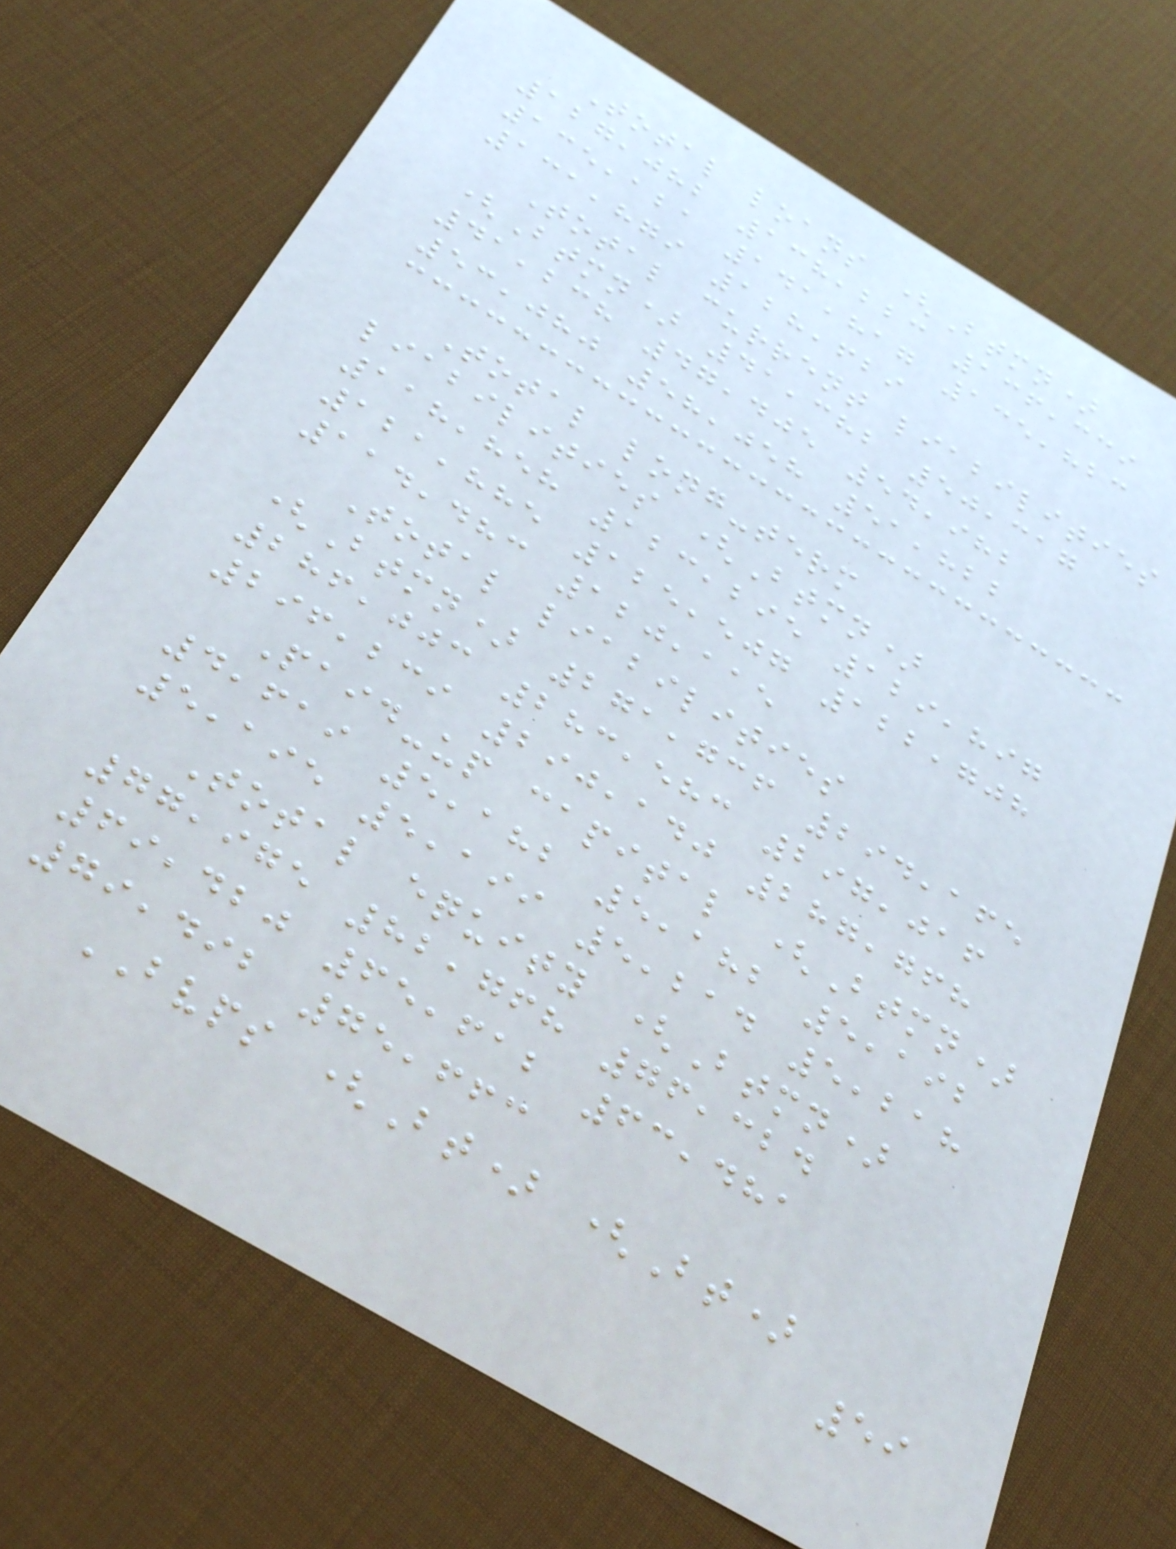Total loans (Btmn)
127,082 138,223 136,339
135,121 141,817 135,823
131,879 128,629
Total current liabilities
(Btmn) 41,382 50,317
41,238 47,405 54,982
53,080 58,058 51,822
Total long-term
liabilities (Btmn)
118,858 123,295 129,897
121,885 125,507 122,708
114,483 120,115
Total liabilities
(Btmn) 271,736 294,165
286,003 283,583 297,016
296,239 290,140 287,768
Paid-up capital (Btmn)
4,619 5,182 5,182 5,192
5,195 5,199 5,214 5,218
Total equity (Btmn)
77,975 82,768 76,324
69,420 65,612 63,481
79,492 75,663
BVPS (Bt) (Bt)
59
